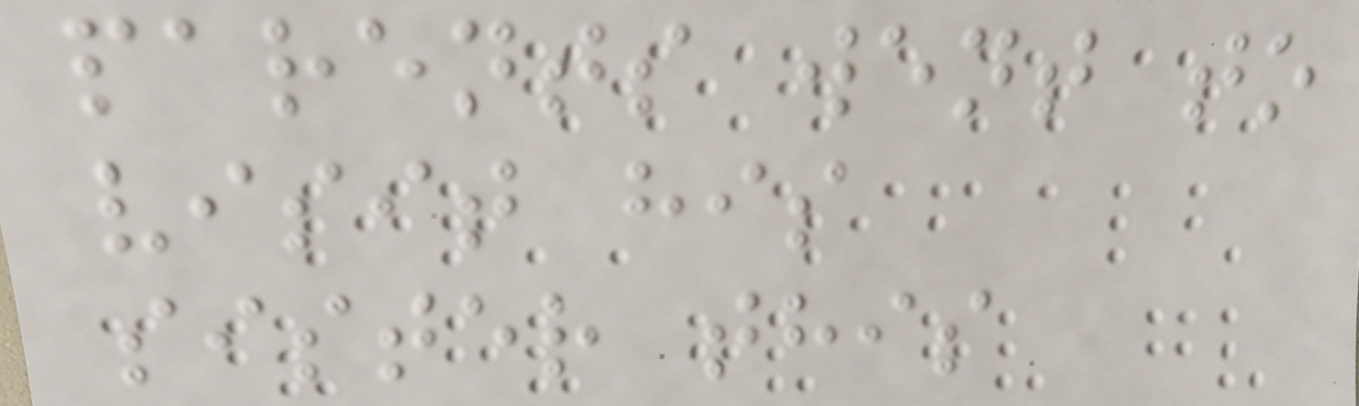parents went to
visit his
sister this
